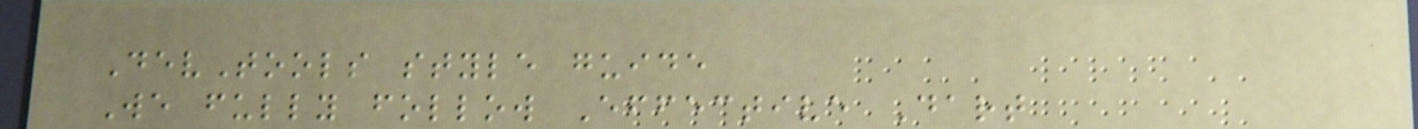DevTools style guide
We fully follow Effective Dart
